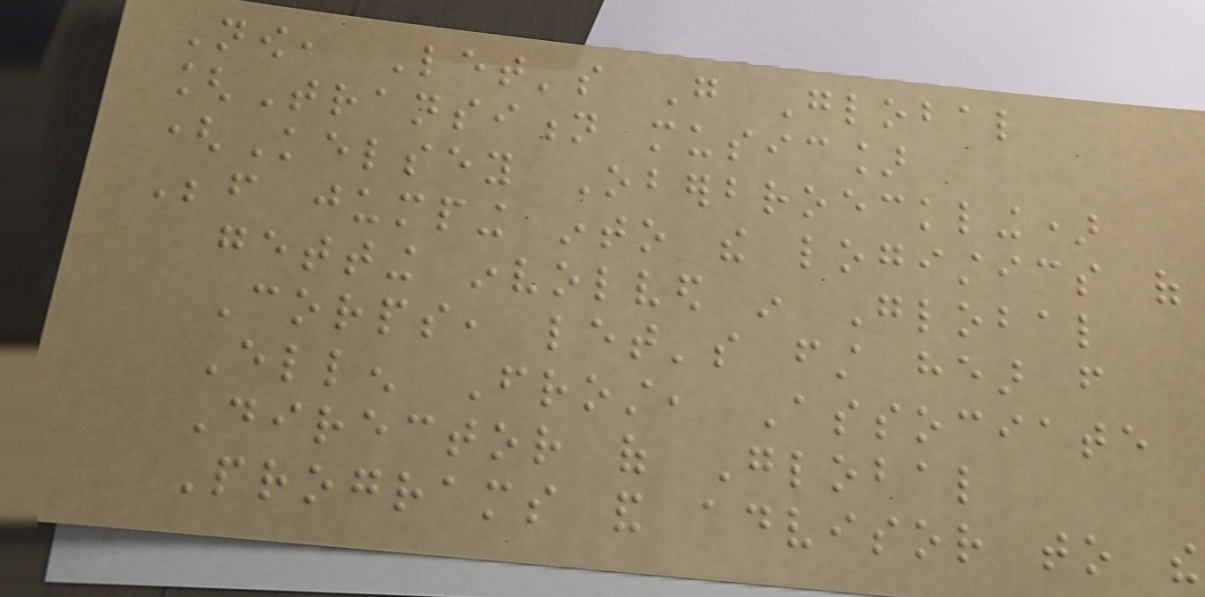Now, Let's Go Global
[Transition music]
(Kelsey Oberbroeckling)
Before jumping into the logistics of
getting involved in Global
Corps, let's first hear from
Ellen Frost, Associate
Director of Global
Programs and advisor to the
